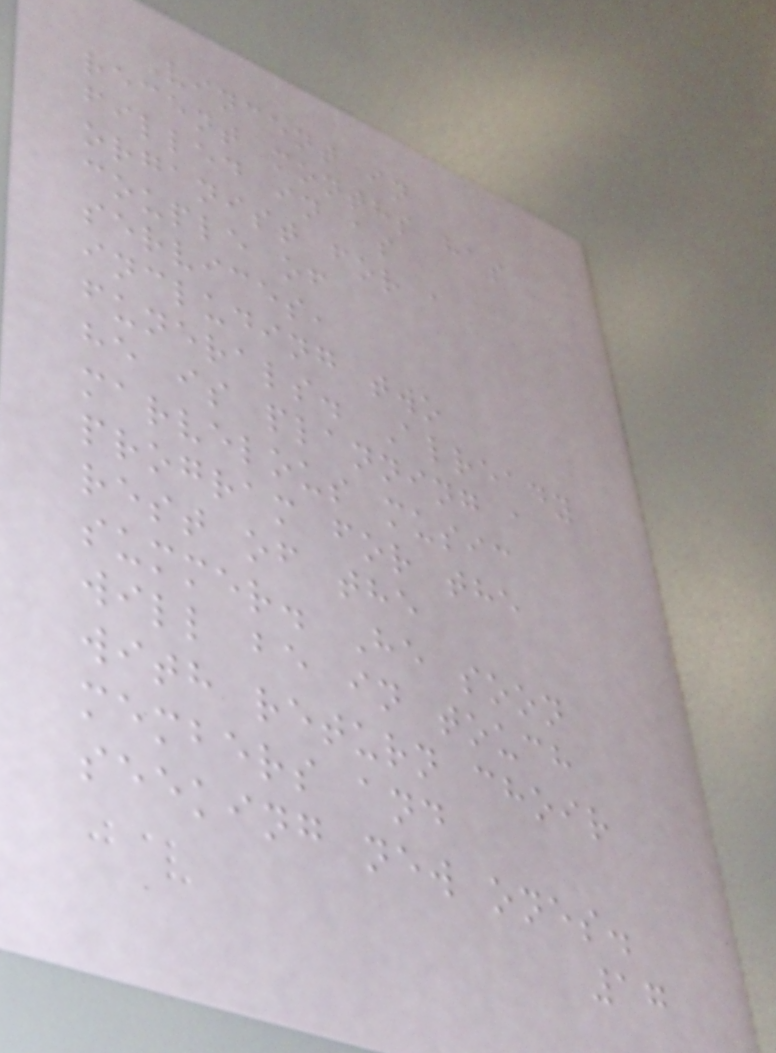Vincent in
recent months has
filled in as
organist for a
couple of
services,
including two
funerals. Already
he is planning a
marvelous music
program for the
rest of the
summer. He soon
will be in touch
with return choir
members and
seeking new ones.
17
